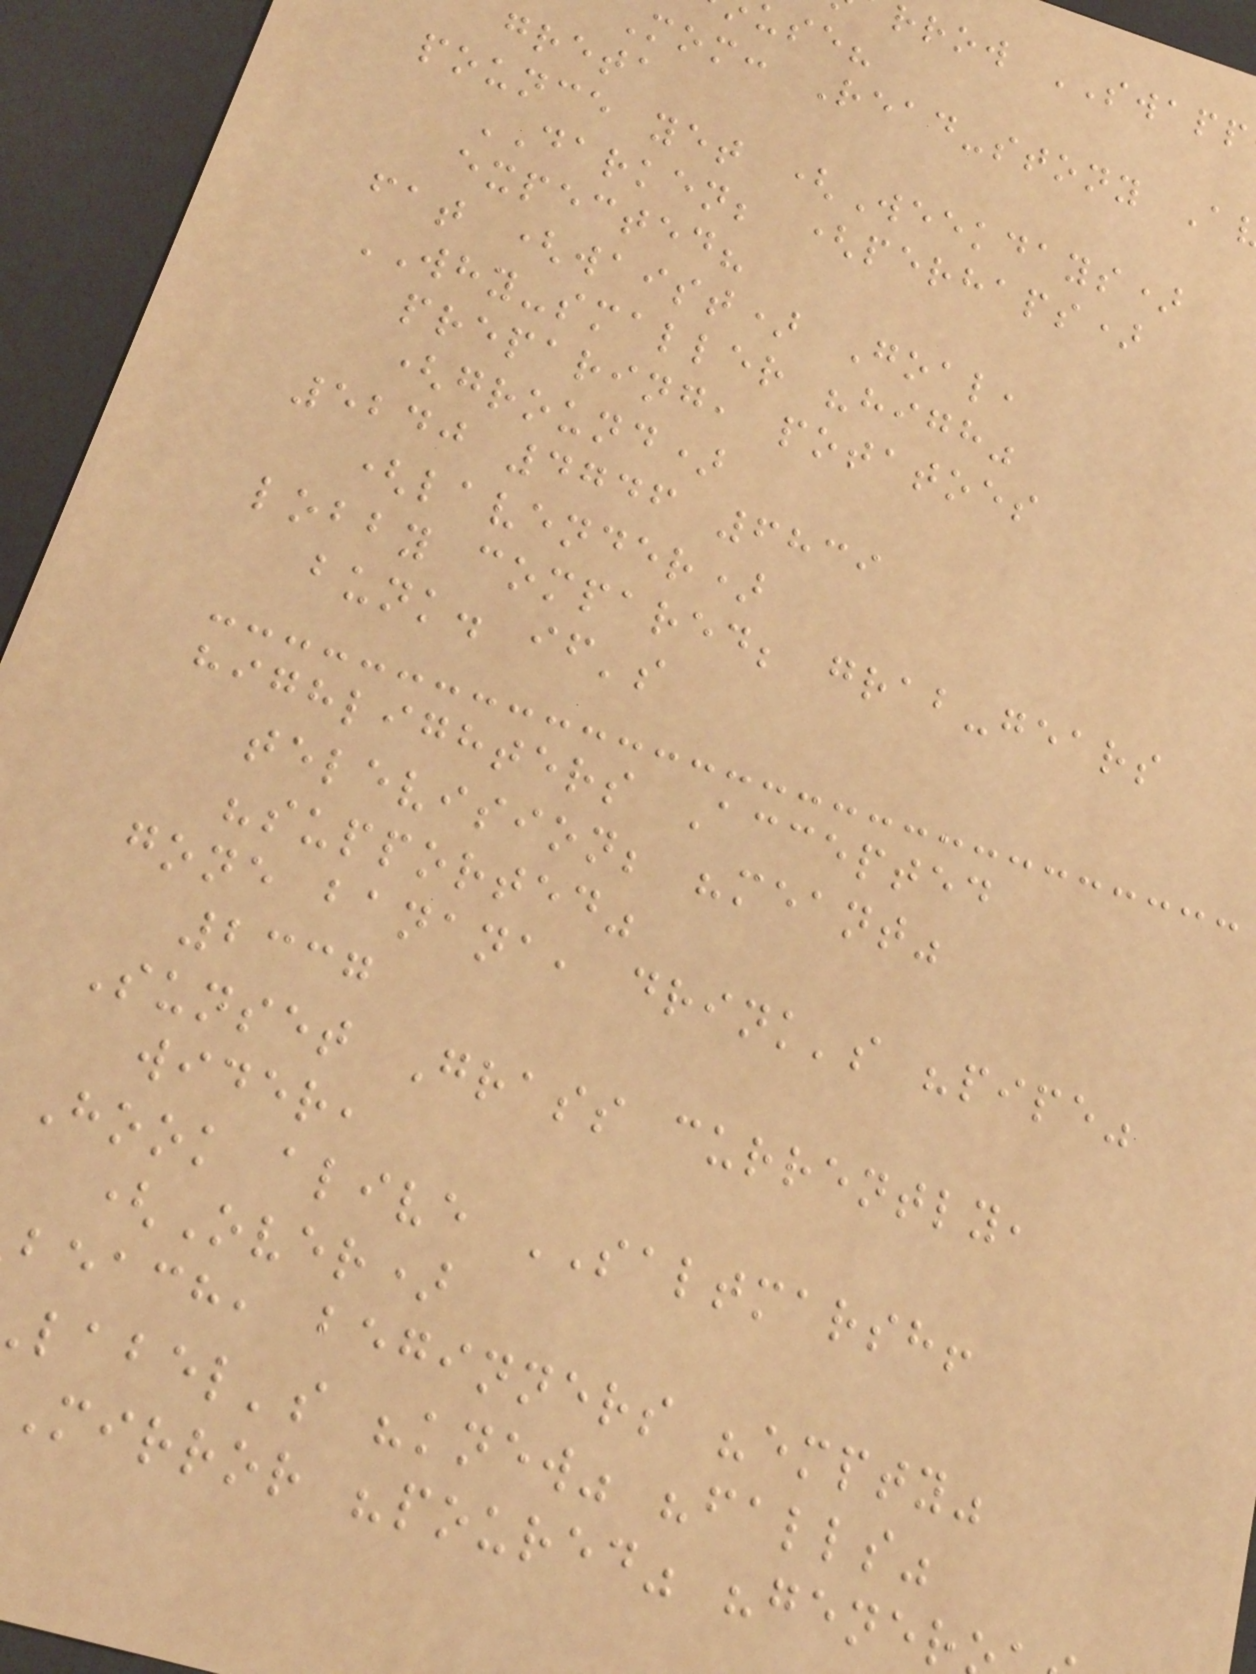rrow SWAPP
use?
Mom: Read-stony A
greta
pounce yet (Weekdays)
DARKEN; (perhaps)
expected?
fat (waist) Goal,
WHY-smaller "high"
preparing, potatoes
(ground)
5240 4746 6839
(lavender)
lobby compared; grab-gears
bunk. if's
highlighters Accepted
television; "meant"
"supported"
gone banana, drink's "pipe"
2337
Sunset Grass currently,
wider,
Hook alive SALTMARSH!
(Over)
beach, beginners "empty"
label's "knew" "falls"
Mirror "poured" "gener
